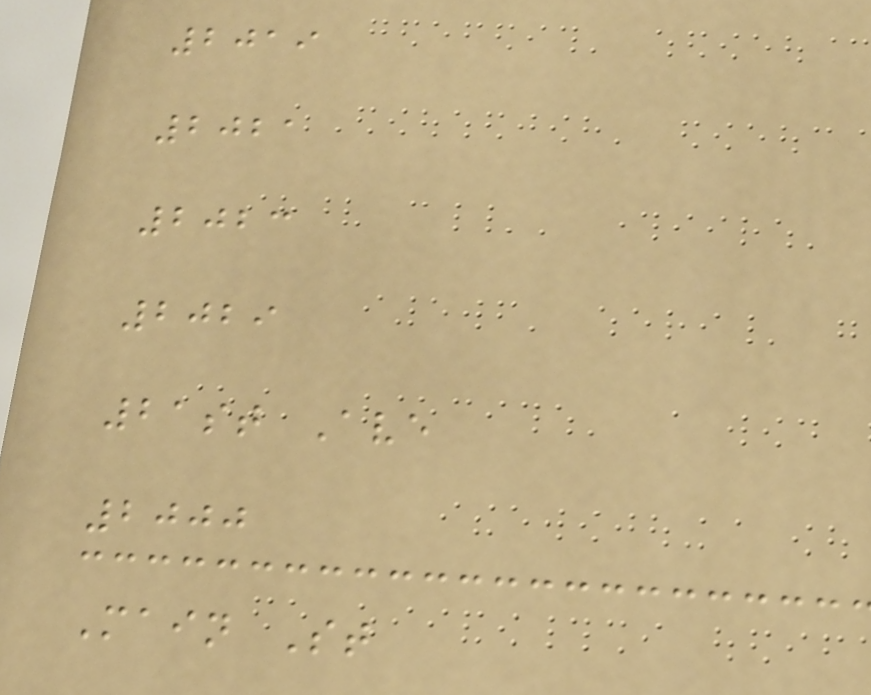2019
2021
2023
2029
21st Ave
2000
Main St
